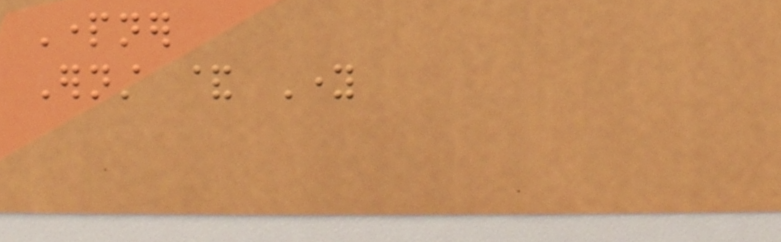Partner
Ernst & Young
